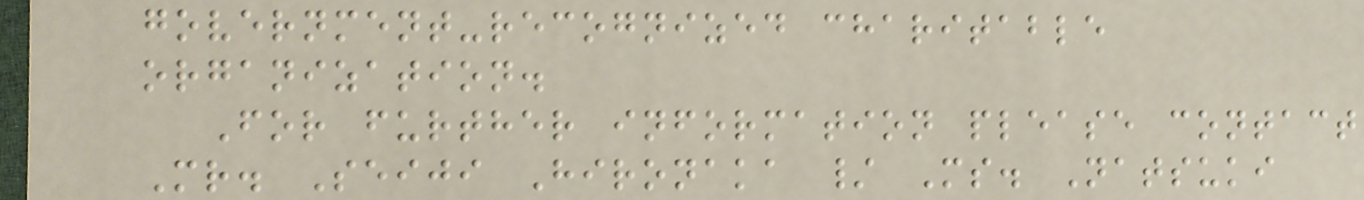government-recognized charitable
organization.
For further information please contact
Mr. Seiji Hironaka / Ms. Natsuki
